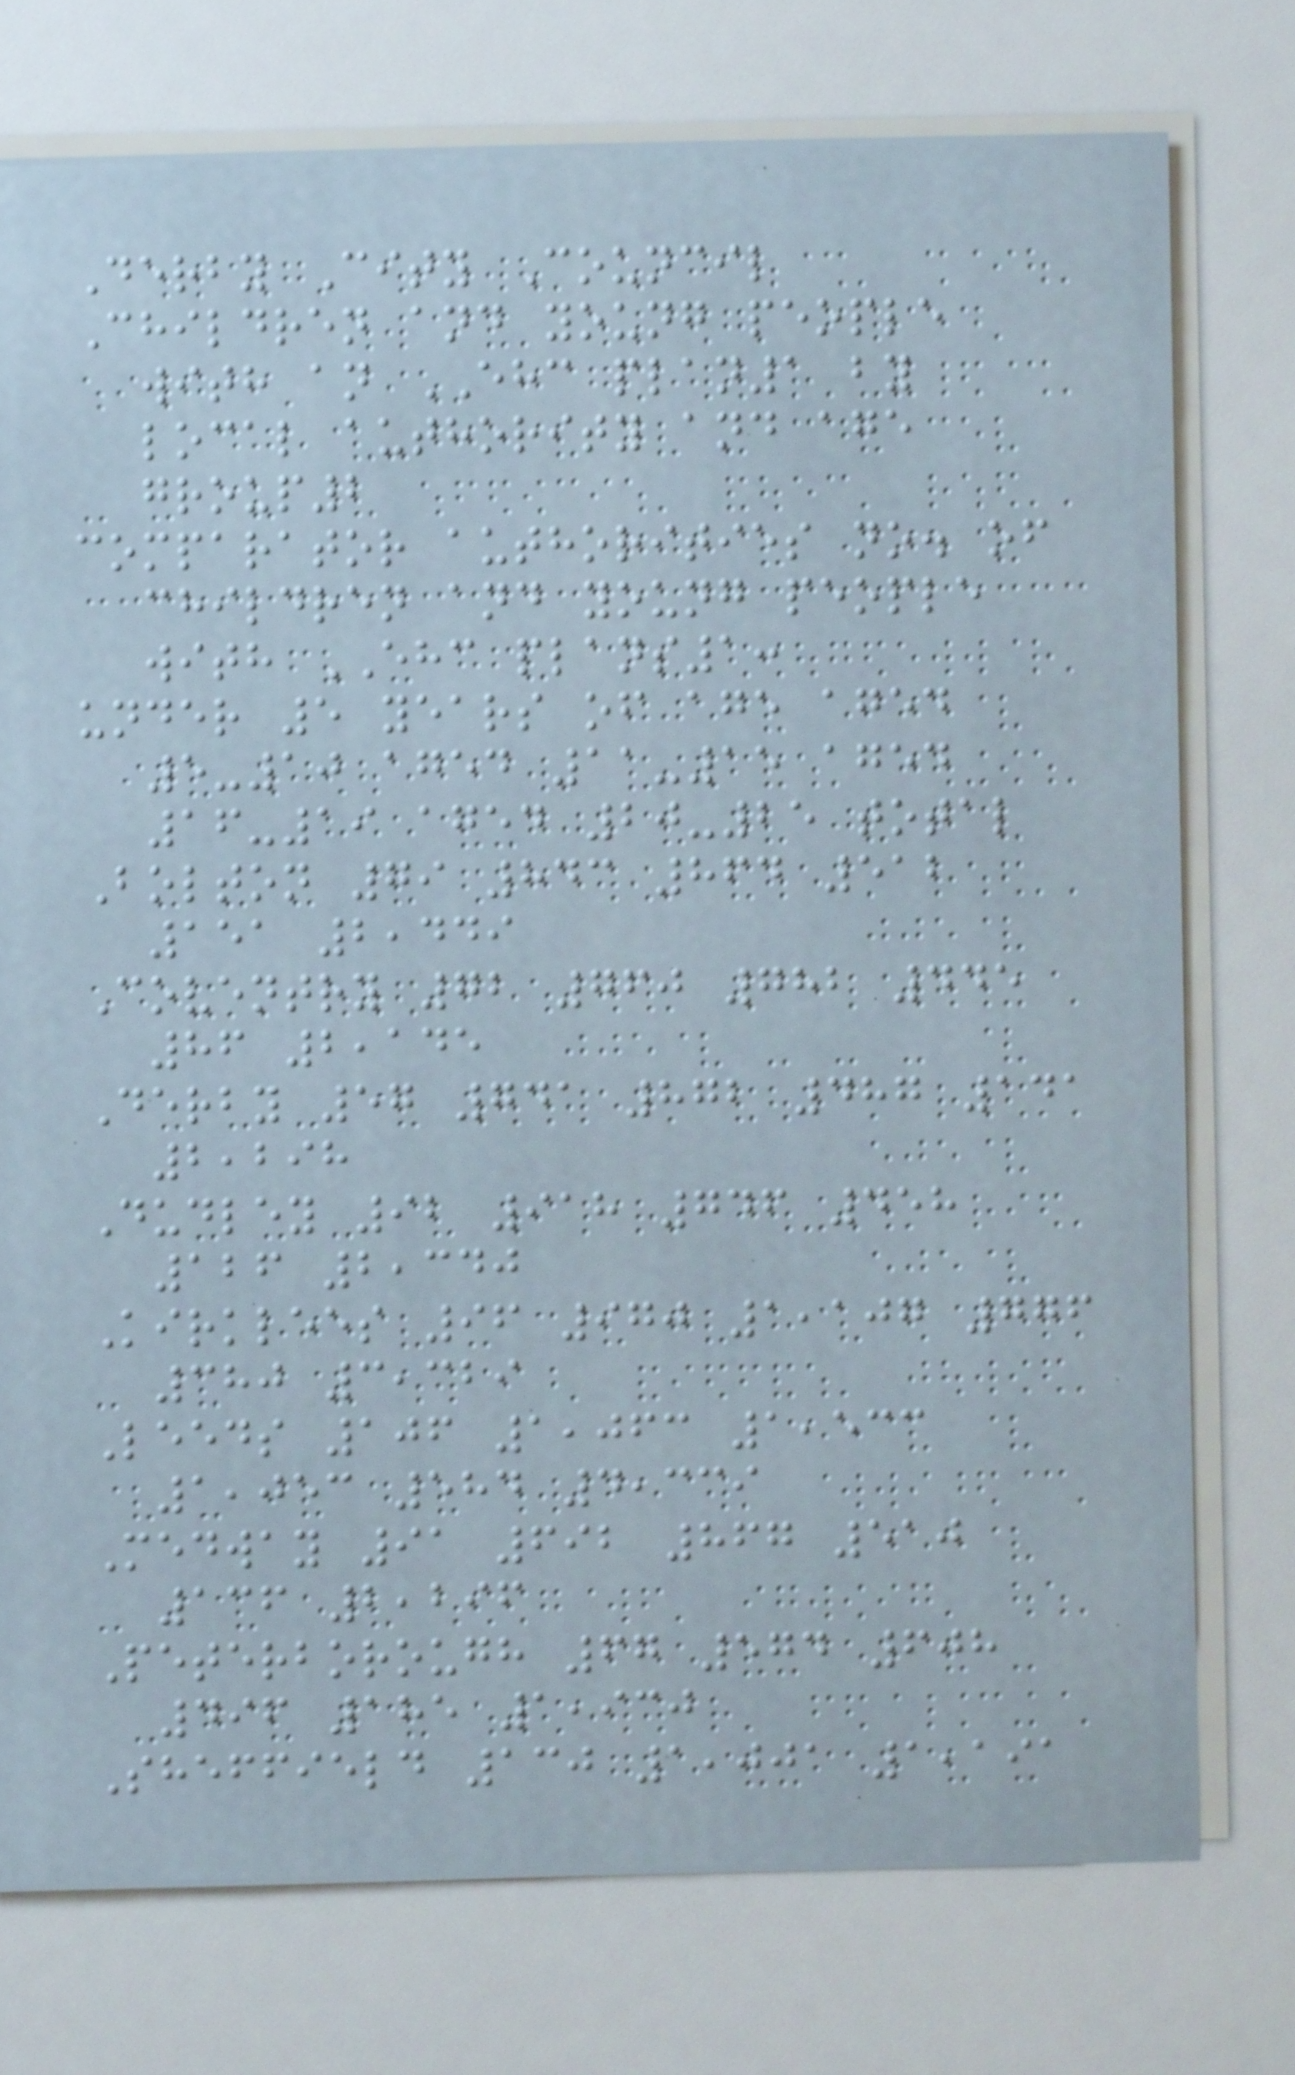Derby City Council
Children and young people
with an EHC plan1 by
local authority and age
group2
comparator authorities no. of
children and young people
with EHC plans1:
under 5 years of age aged
5-10 aged 11-15 aged
16-19 aged 20-25 total
Bolton 79 843 864 512
151 2,449
Coventry 72 760 782 445
86 2,145
Derby 57 741 872 487 141
2,298
Dudley 92 918 746 458
126 2,340
Kirklees 96 970 1,107 776
380 3,329
Leeds 106 1,063 1,533
1,053 584 4,339
Medway 91 692 867 510
136 2,296
Peterborough 67 574 608
496 185 1,930
Sheffield 130 1,001 1,191
